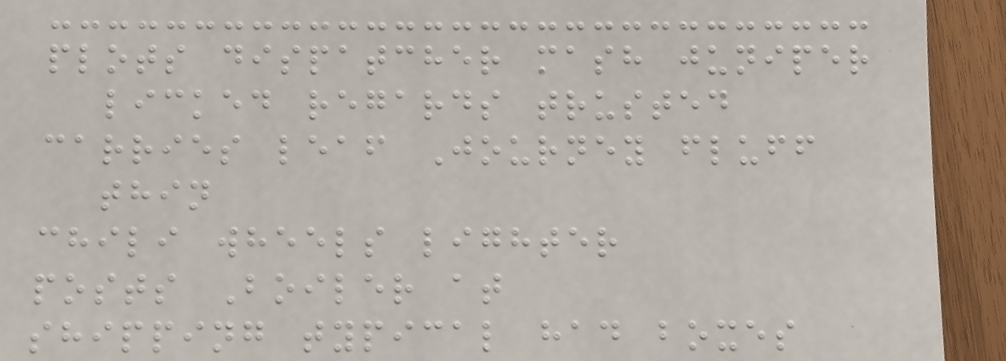plots dispatcher mash juniper
licked regards trusted
carries leaf Journey fluff
thin
chili wheels lighter
posts Boiler at
shipping typical had boxes
